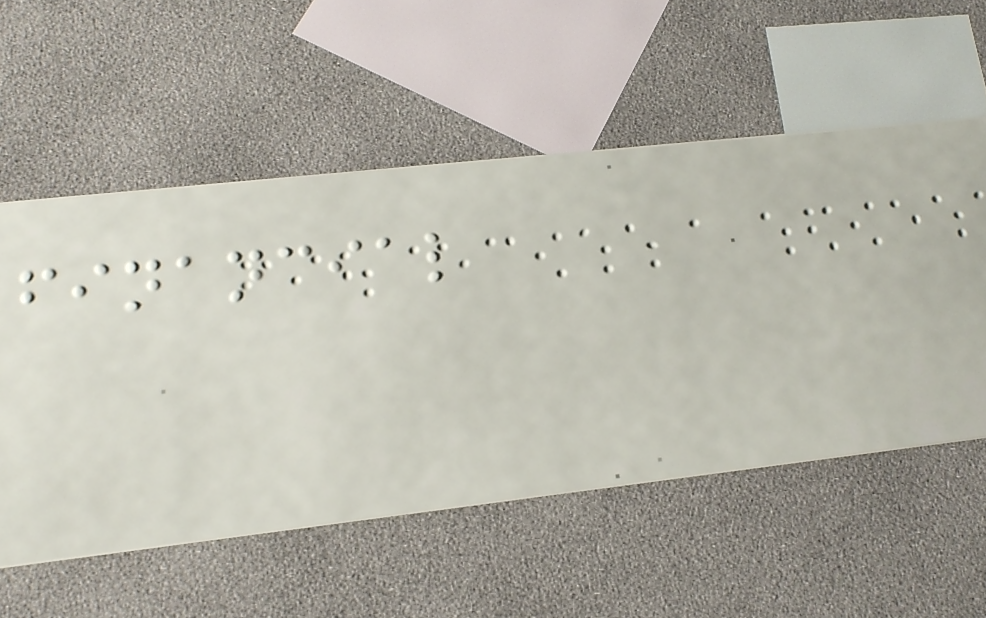financial
